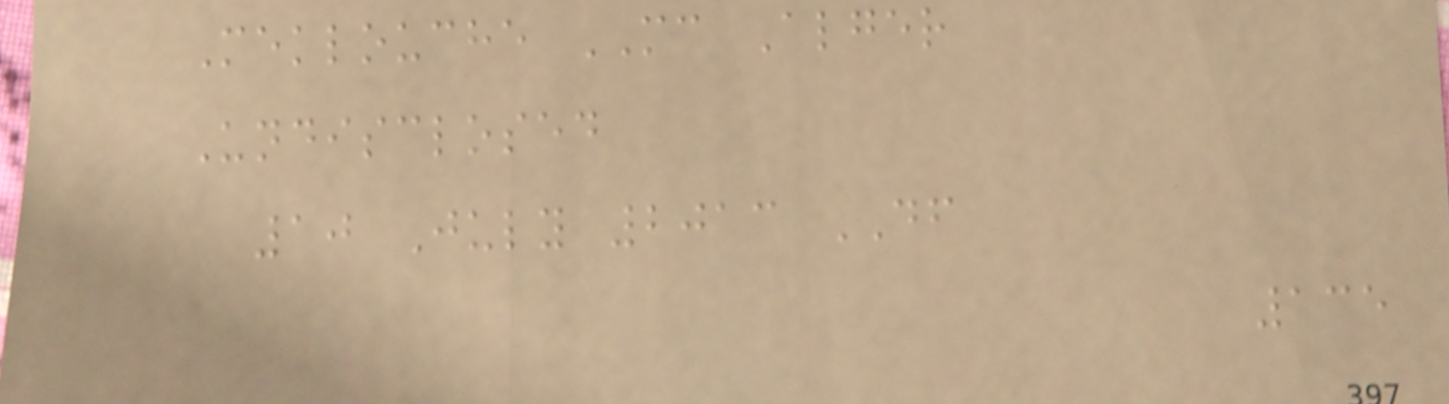Meklouche MC Alger
Undisclosed
10 July 2013 DF
135
